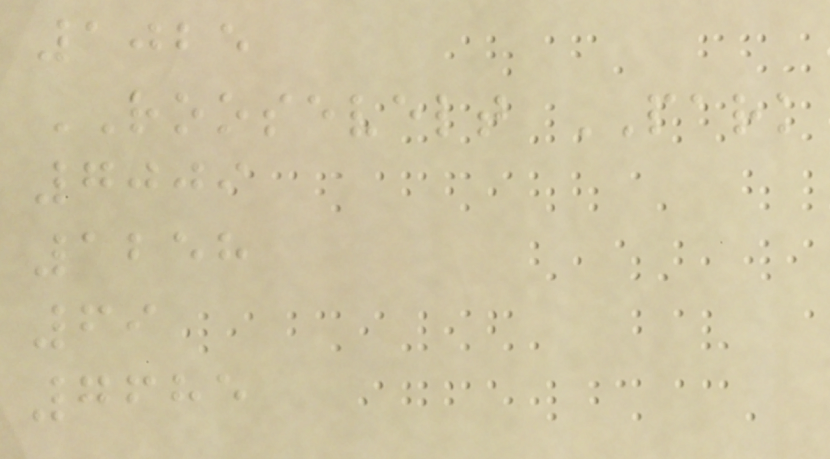1025
ROOSEVELT PARK
7009
1258
69
7685
